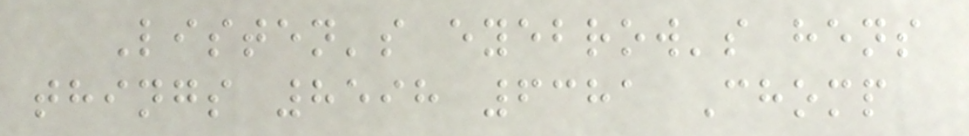Listen's eyebrow's hens
things 8598 6381 Chomp
